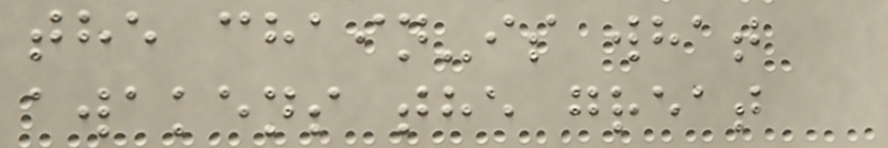the chain-is what
awakens the great
